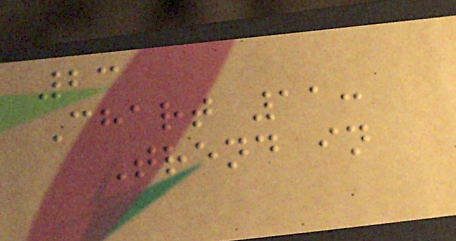23
Chart 11:
Trend in
